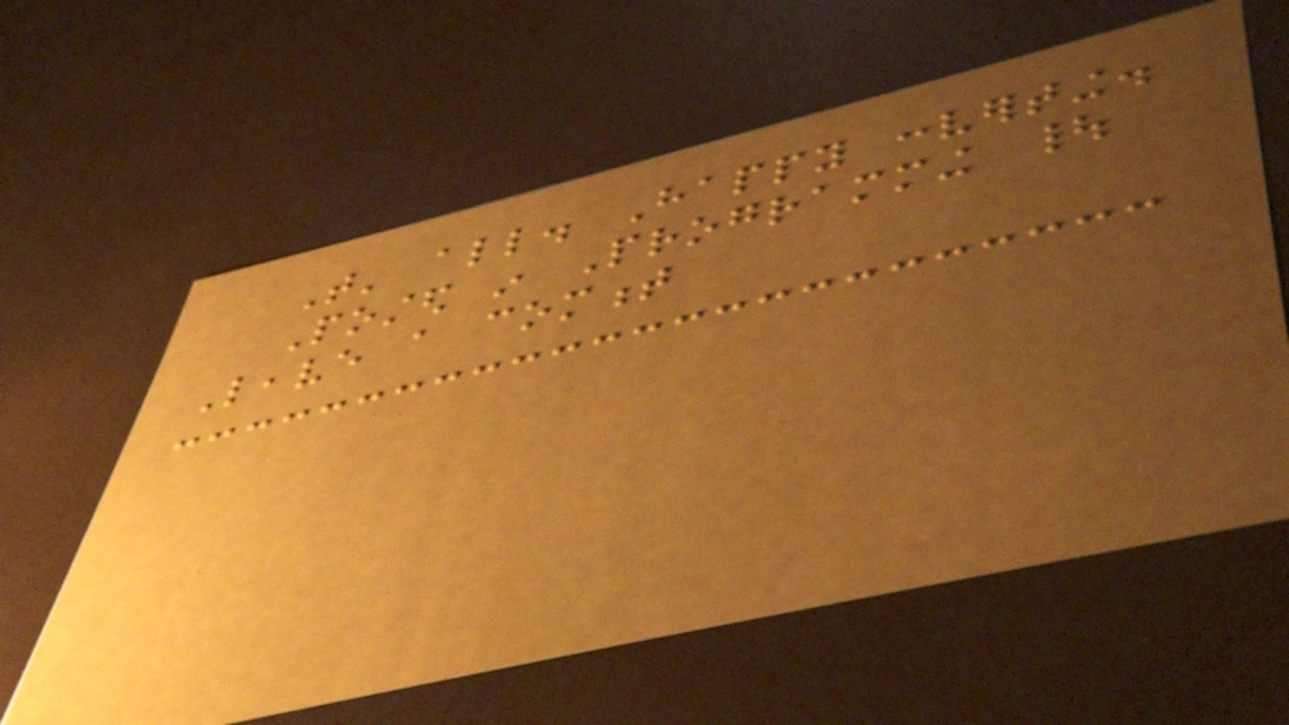That' all. Happy converting.
Posted in Programming |
Leave a comment
